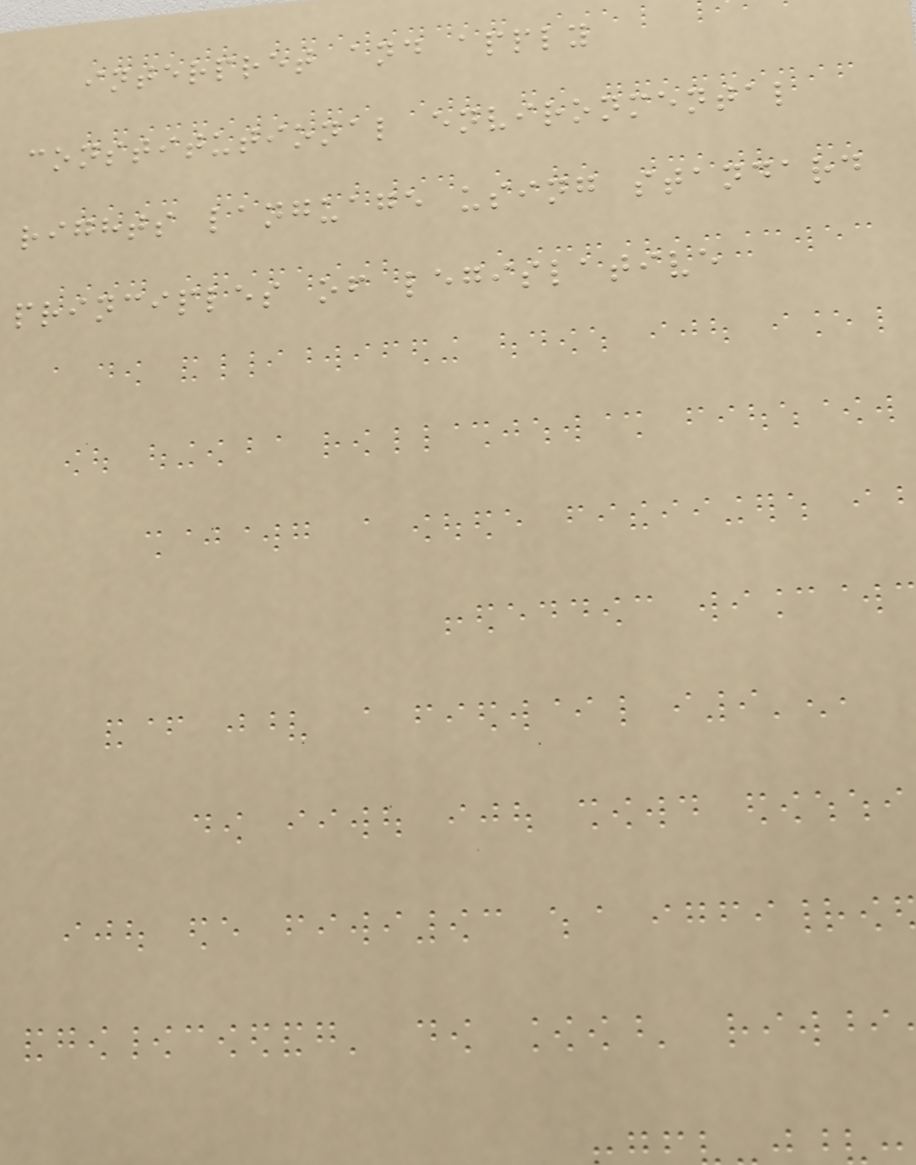interpret and apply
constitutional environmental
rights language using standard
principles of legislative
